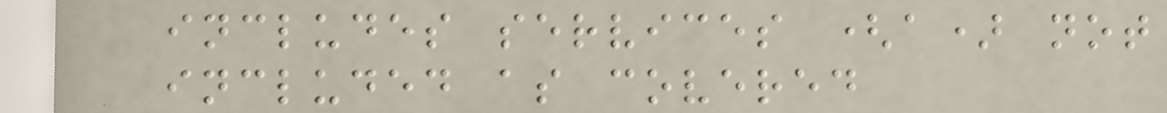includes services (a) not
included as covered
